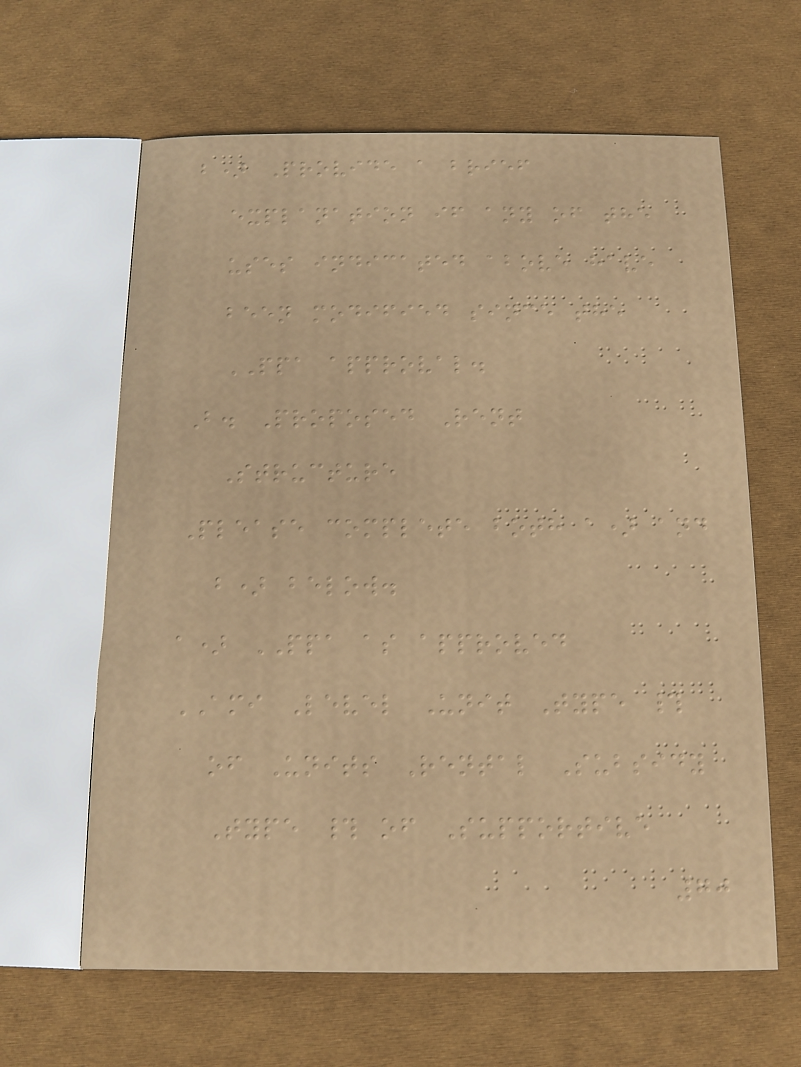b) Provide a brief
explanation if any of the
uses indicated above have
been modified since the
PPA approval.
B. Proposed Rent
Structure
Please complete both a) and
b) below.
a) PPA as approved
AMI Level Unit Type #
of Units Rental Subsidy
Type # of Supportive
70
